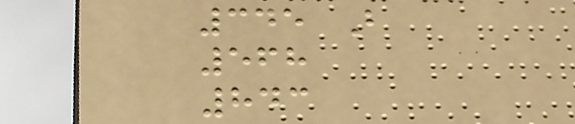345 B
568
843
